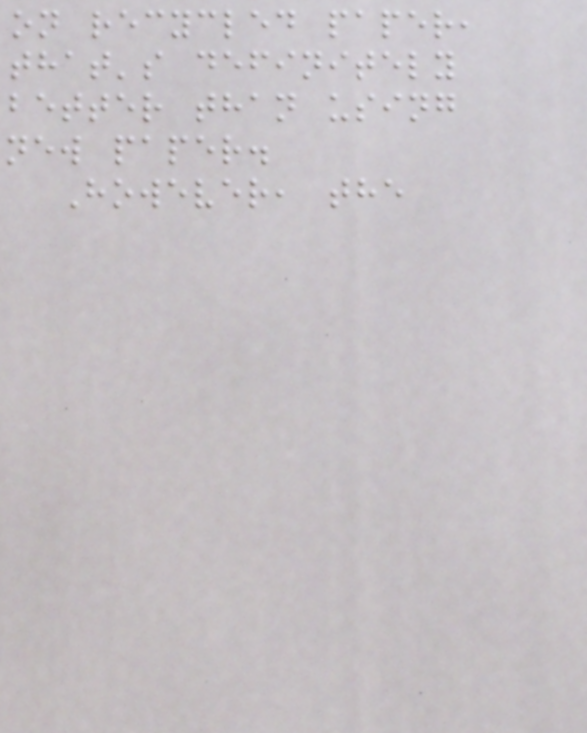on recycled paper,
that's definitely
better than using
new paper.
However, the
